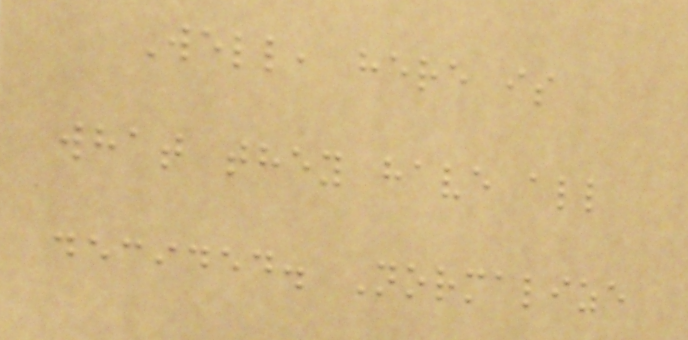Well, here is
what they have all
decided. Normalize
